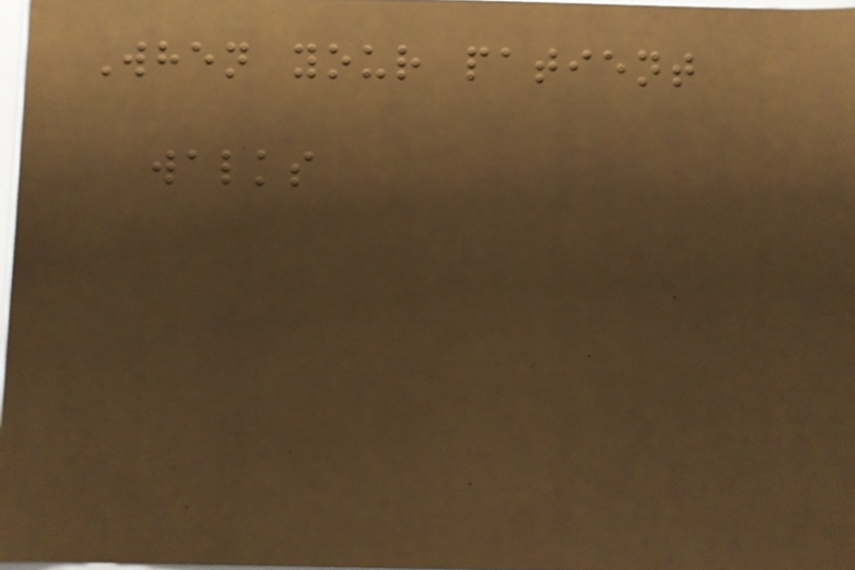When your patient
walks
